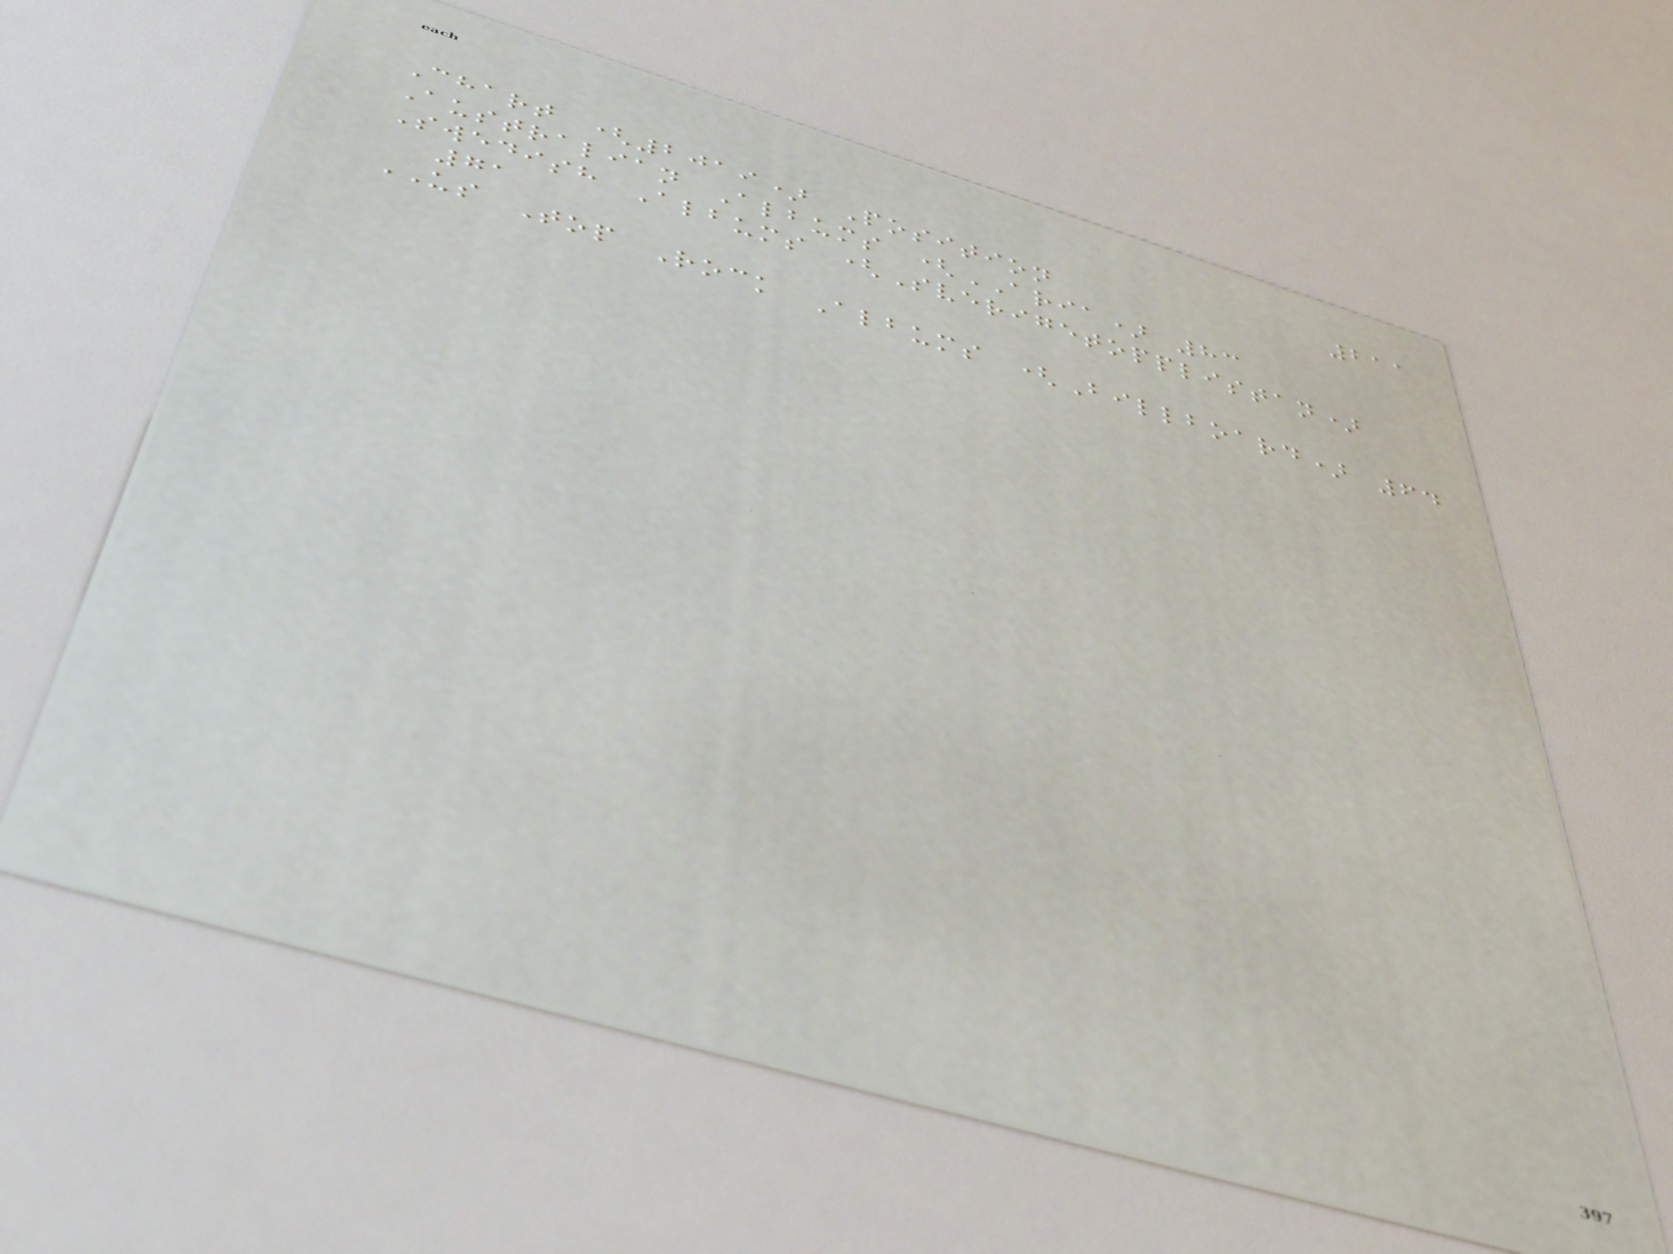211
Chart (2019) Position
Australian Albums (ARIA) 83
Swedish Albums (Sverigetopplistan)
71
US Top Rock Albums (Billboard) 64
